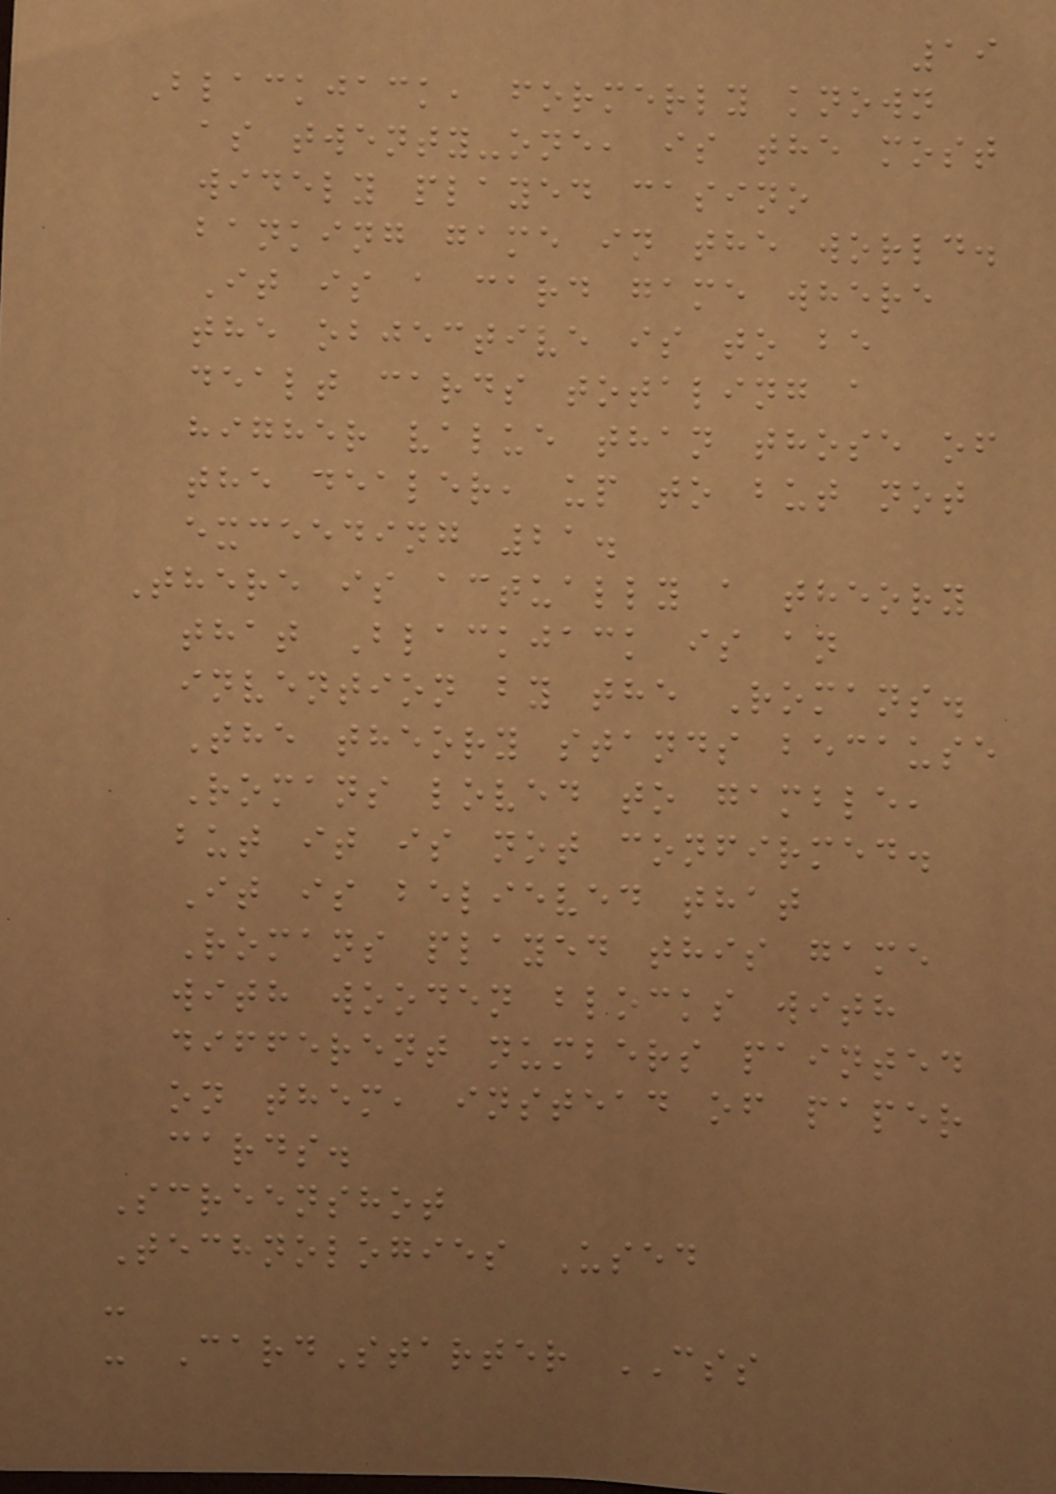19
Blackjack, formerly known
as twenty-one, is the most
widely played casino
banking game in the world.
It is a card game where
the objective is to be
dealt cards totaling a
higher value than those of
the dealer, up to but not
exceeding 21.
There is actually a theory
that Blackjack is an
invention by the Romans.
The theory stands because
Romans loved to gamble,
but it is not confirmed.
It is believed that
Romans played this game
with wooden blocks with
different numbers painted
on them, instead of paper
cards.
Screenshot
Technologies Used
-
- CardStarter CSS
